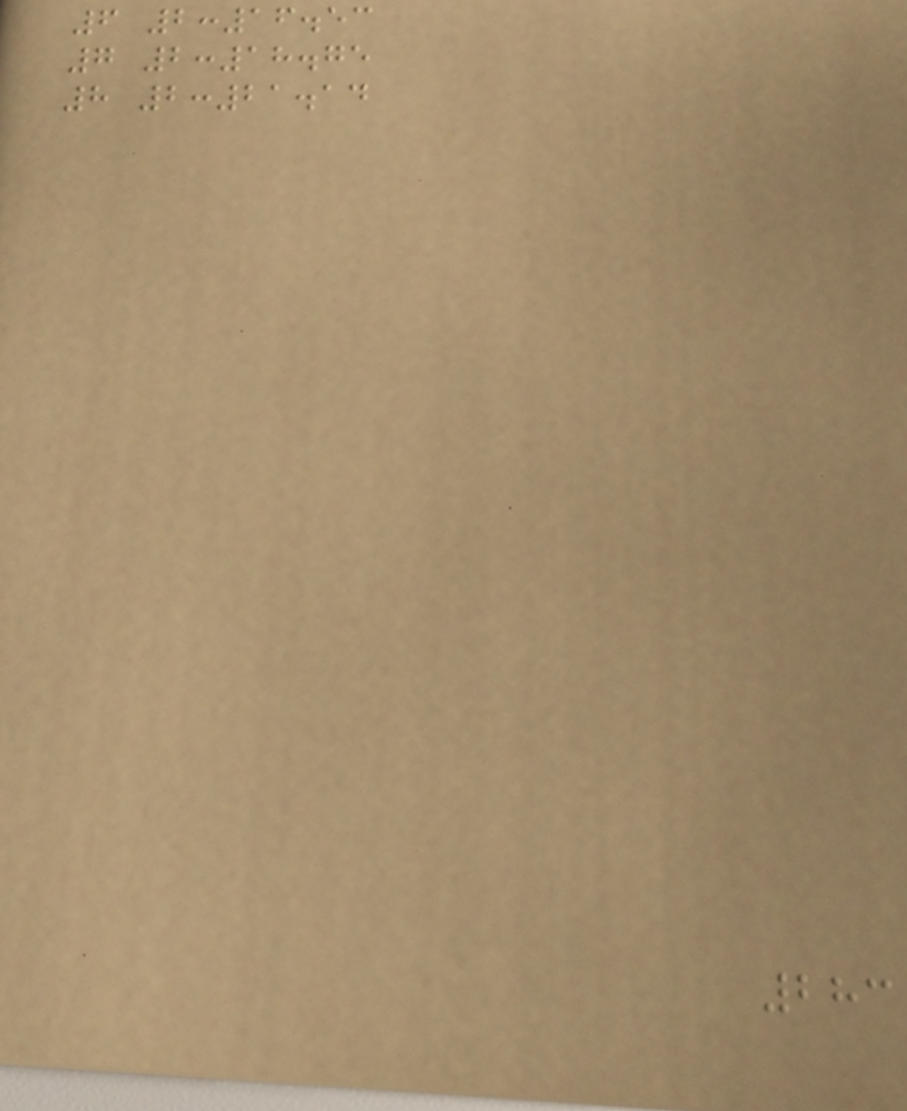6 2:16.53
7 2:18.75
8 2:21.14
283
